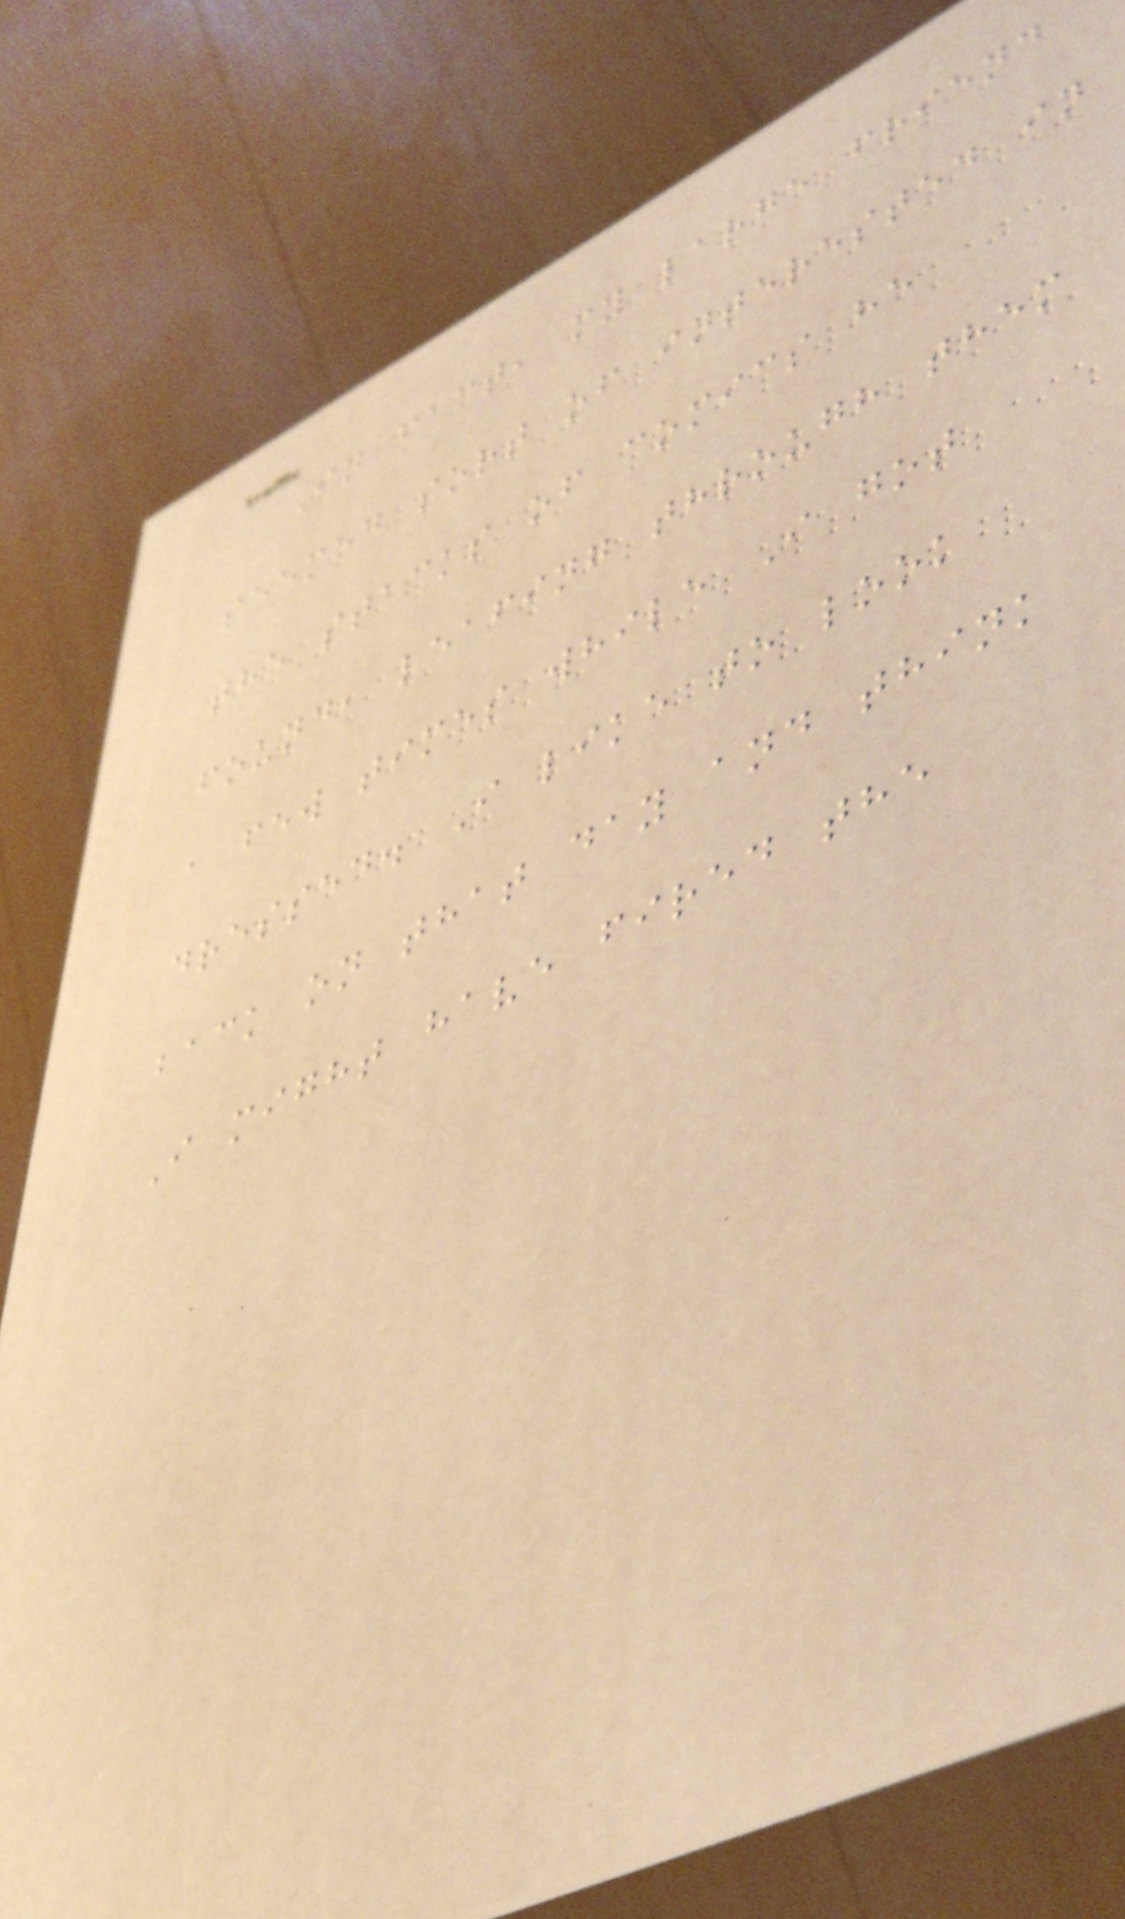In fact, my large friend
seemed sort of interested in
the stacks of comics he
found, leafing through them
a few times while I got
dressed. I like to look
back on that day and think
I might have fired the
